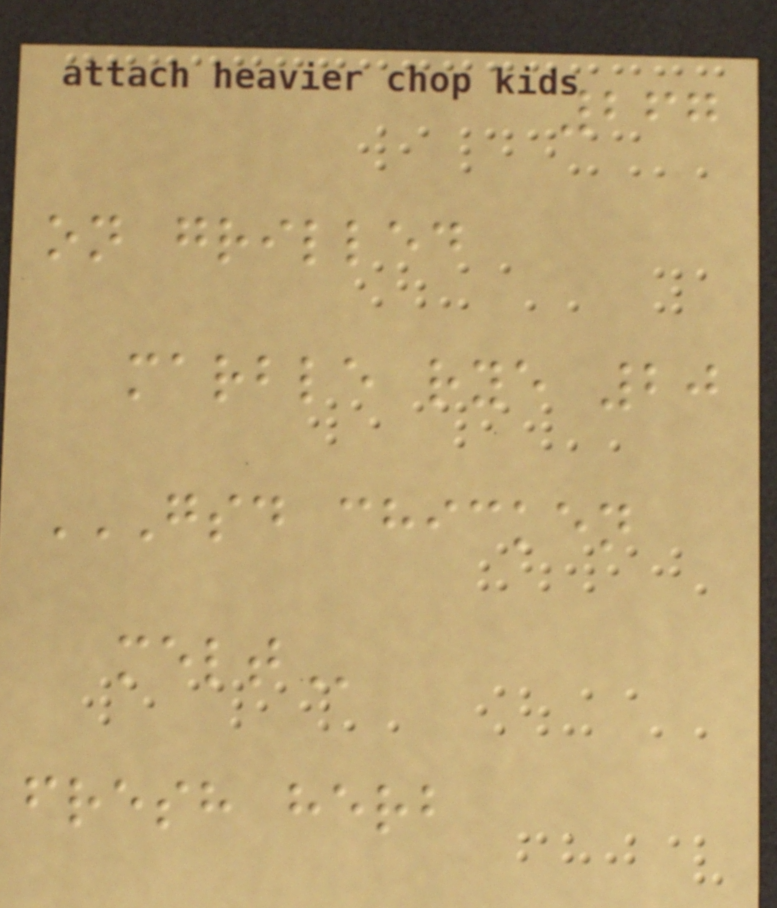267
on grilled
marble rye 20
GSD CHICKEN
MELT
fresh herb
